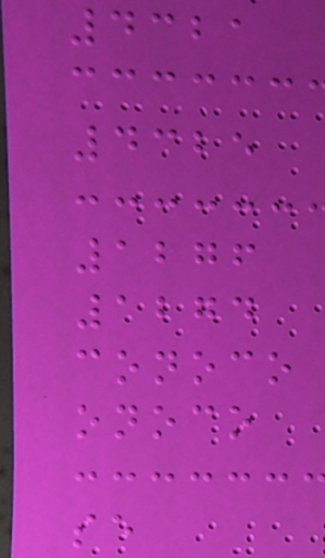4321
4325
1276
1274
conoco
onoco
se
